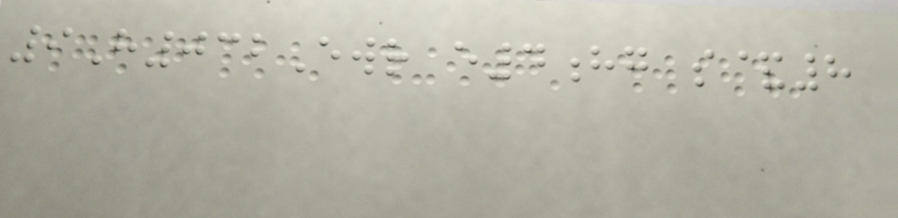9H032Ewr e4hg s&8
